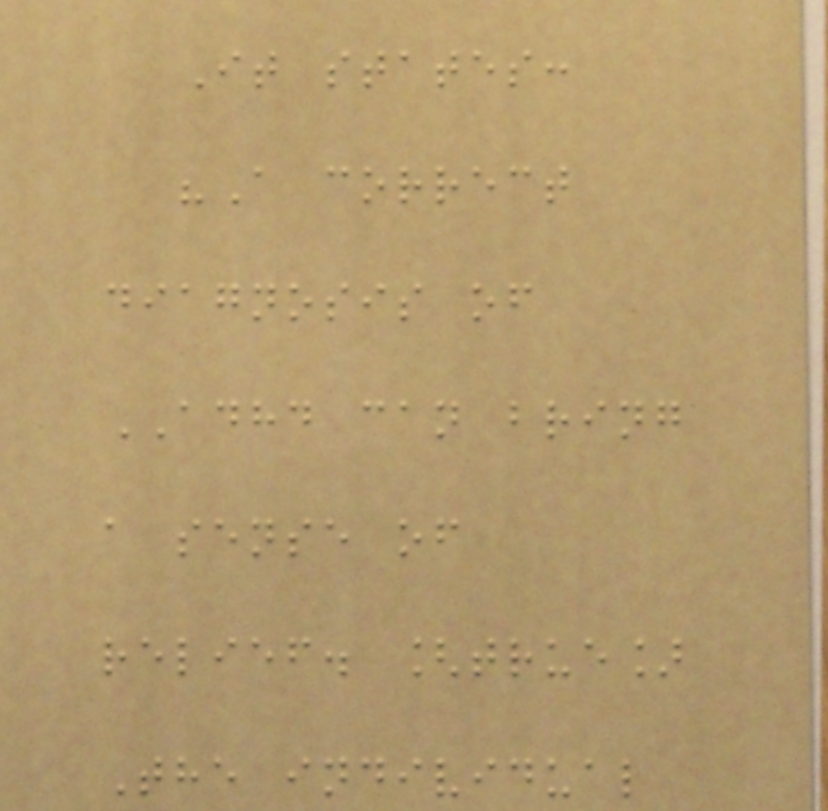It states:
"A correct
diagnosis of
ADHD can bring
a sense of
relief. [true]
The individual
